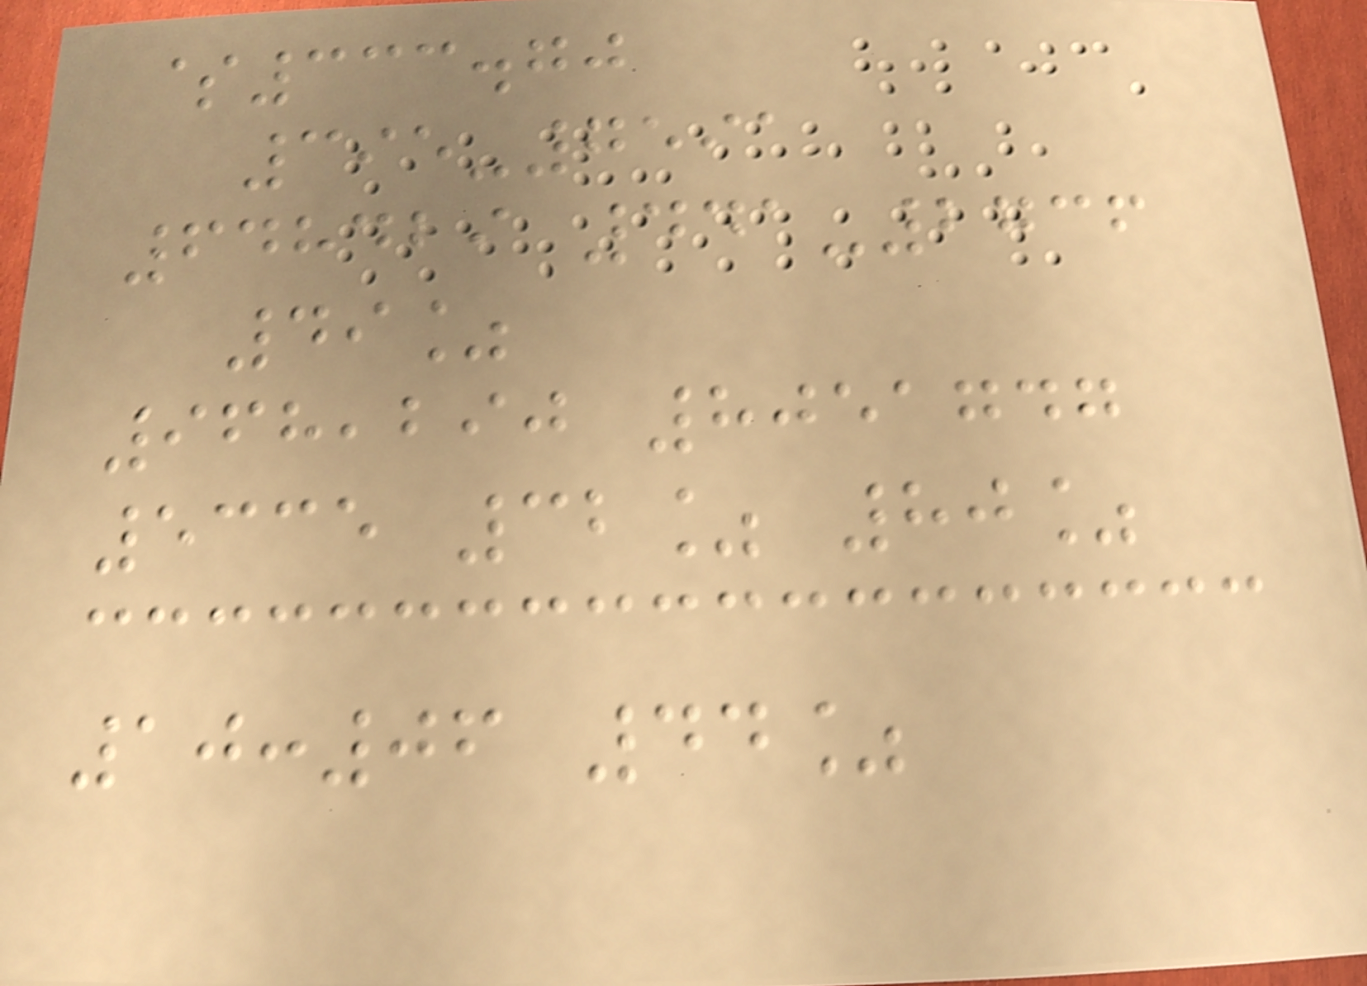$333.70
395-7591
648429 441-2736
49%
968,290 8051747
5335 32% 80%
10:06 44%
